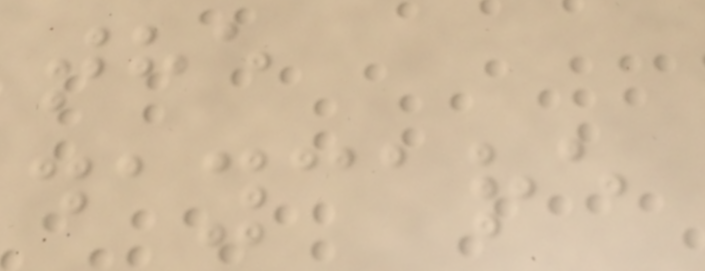the
daycare
